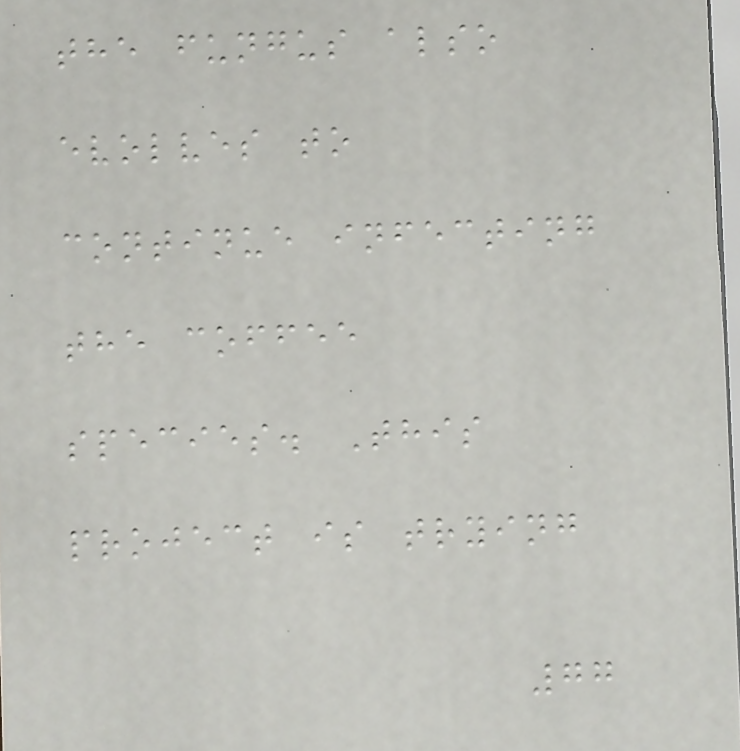the fungus also
evolves to
continue infecting
the coffee
species. This
project is trying
77
